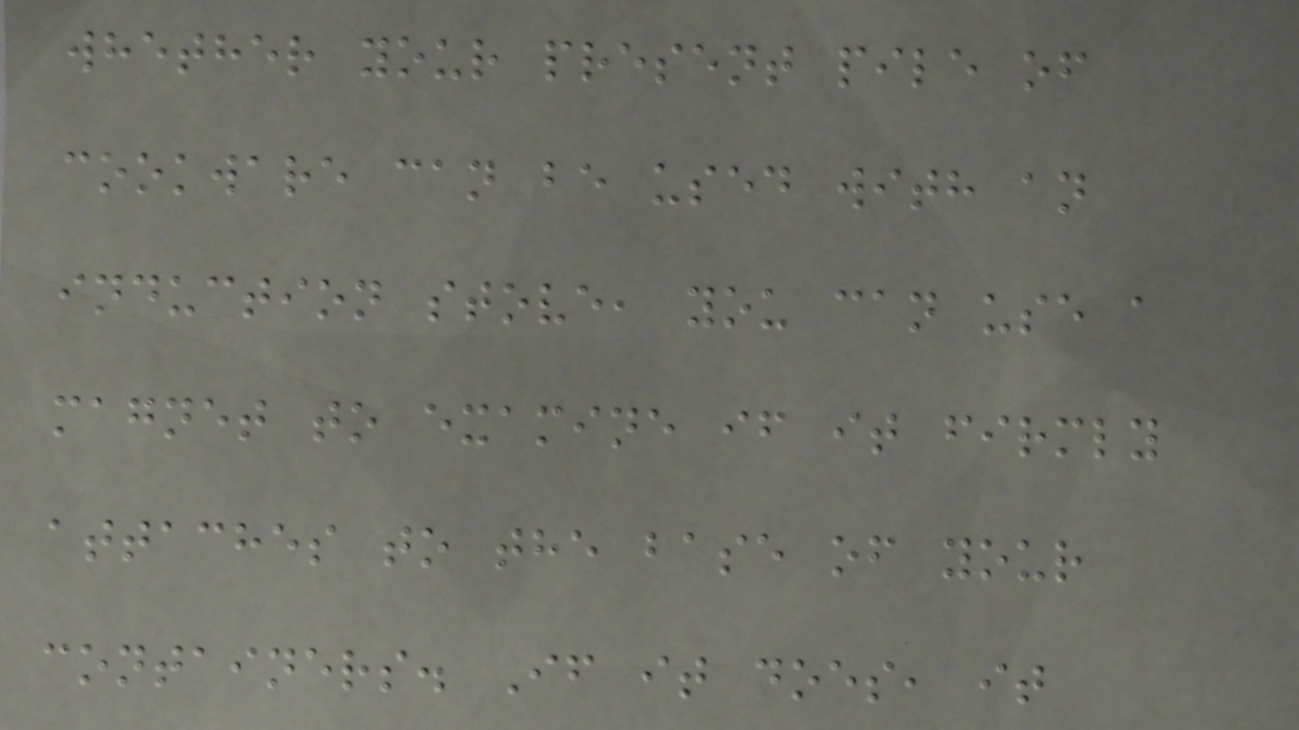whether your present pile of
cookware can be used with an
induction stove, you can use a
magnet to examine if it firmly
attaches to the base of your
containers. If it does, it
